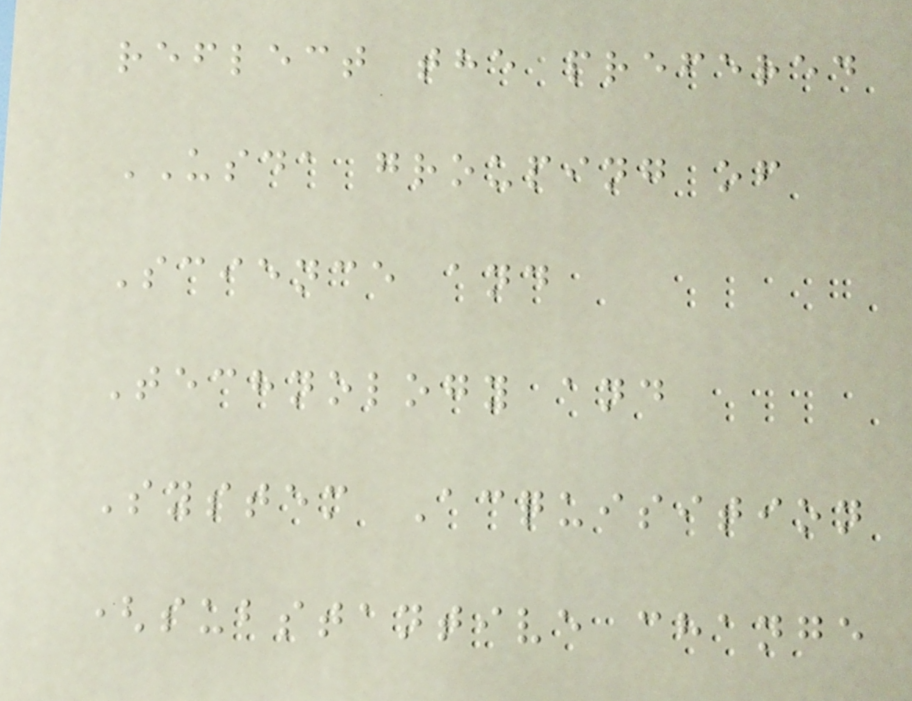reflect the prefered
USDA grouping of
Science and
Technology and
System Acquisition
(substantive change
